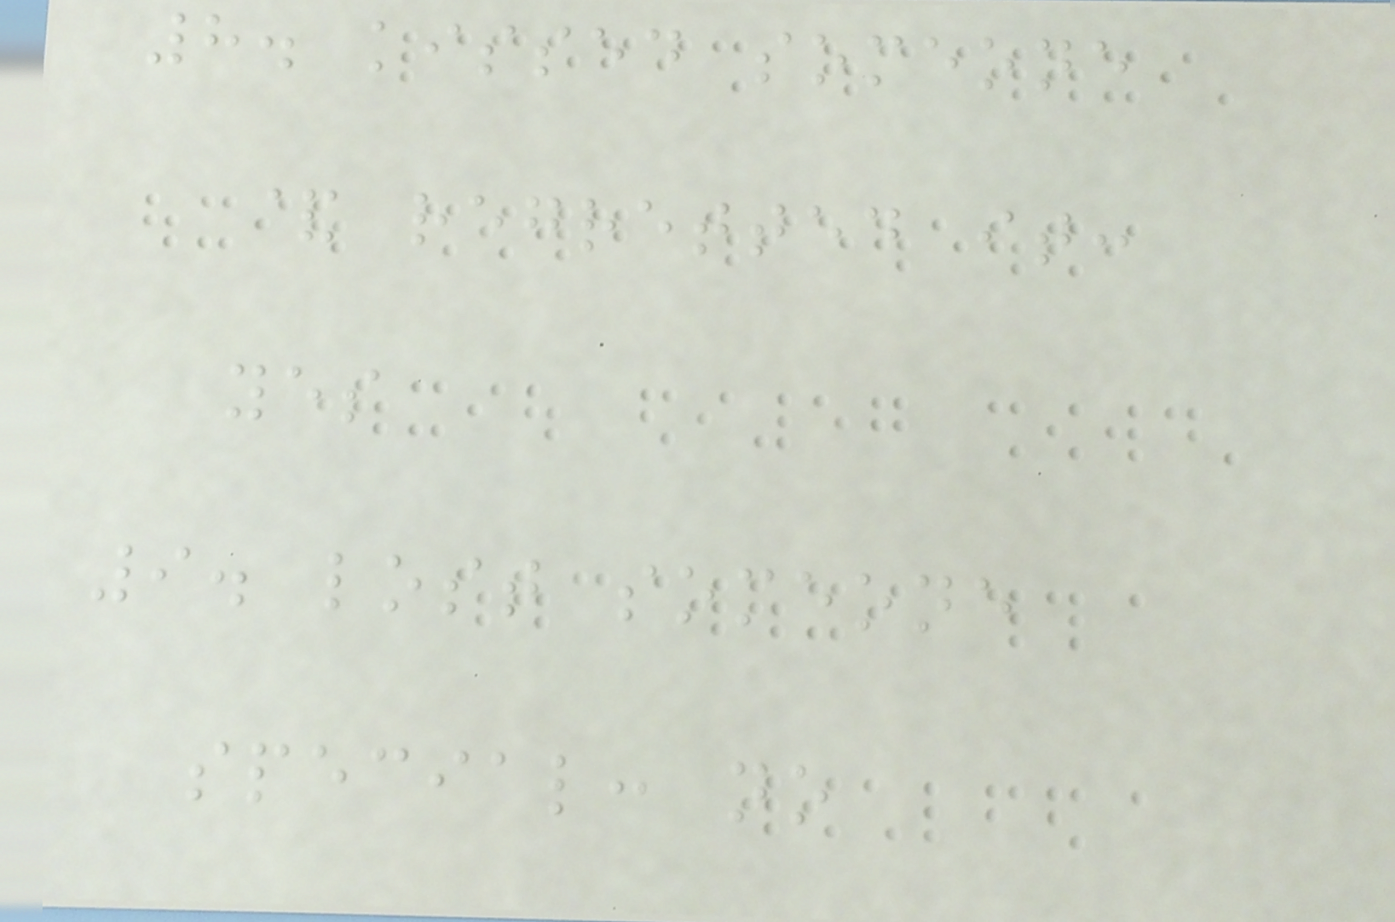8. kissed someone
& regretted it:
yes
9. lost someone
special: no
